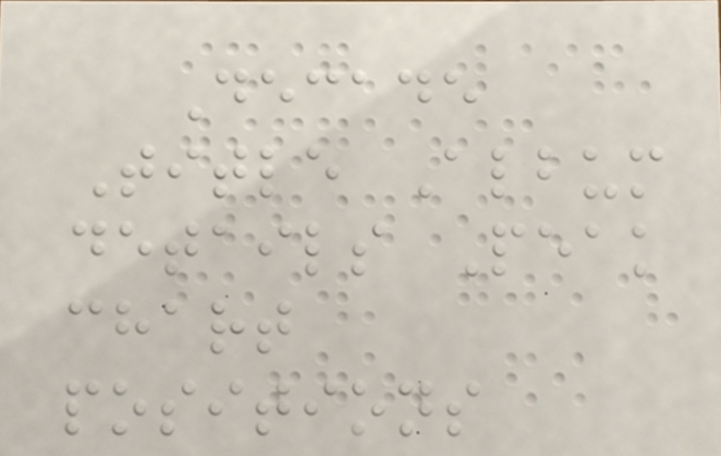Decade
Title Album
details Peak
chart
positions
